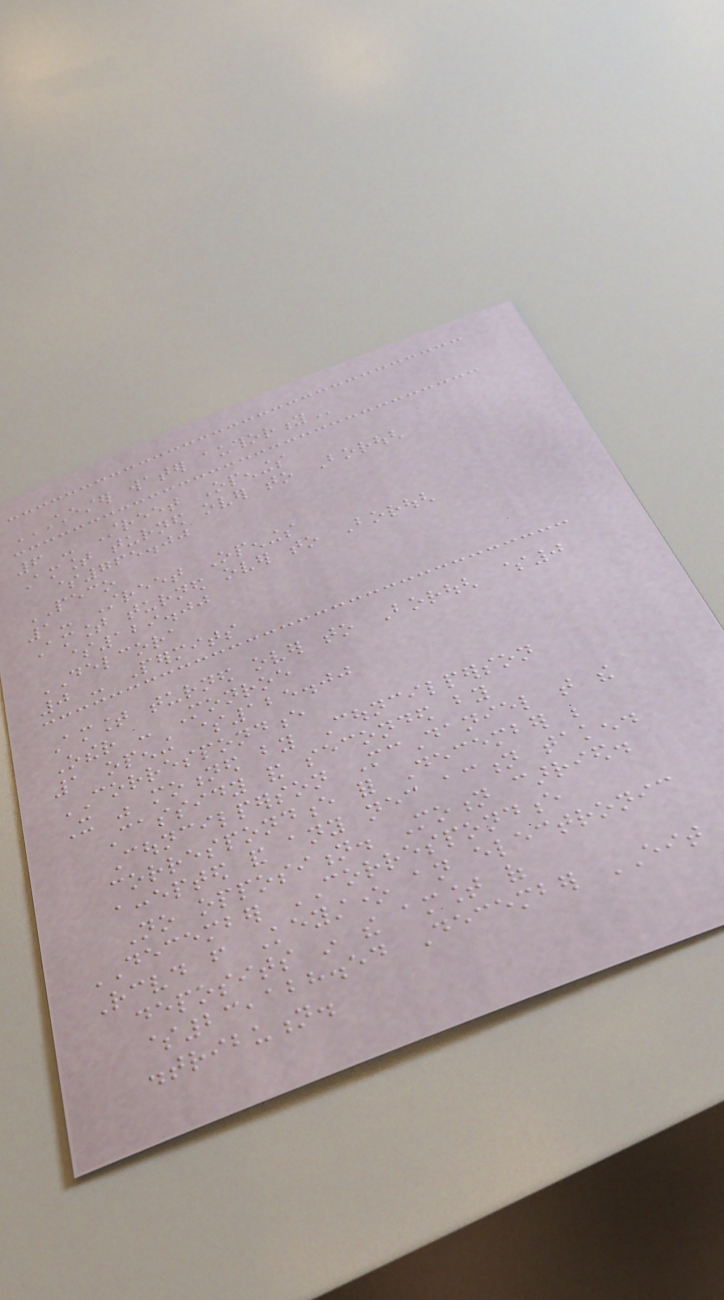CHESTER WATER AUTHORITY
6 - Street Openings
Amount turned over to Borough
$765.00
PECO
1- Street Openings
Amount turned over to Borough
$129.00
DELCORA
0 - Permits
Amount turned over to Borough $0
Other - Monroe
1 opening $125.00
CORRESPONDENCE
It was motioned by Councilperson
Cassidy and seconded by
Councilperson McDaniel that the
correspondence for December be
accepted and any necessary action taken.
No opposition. Motion carried.
DECEMBER CORRESPONDENCE
Received from Keystone an electronic
deposits in the amount of
$23,128.54 December EIT
distribution.
